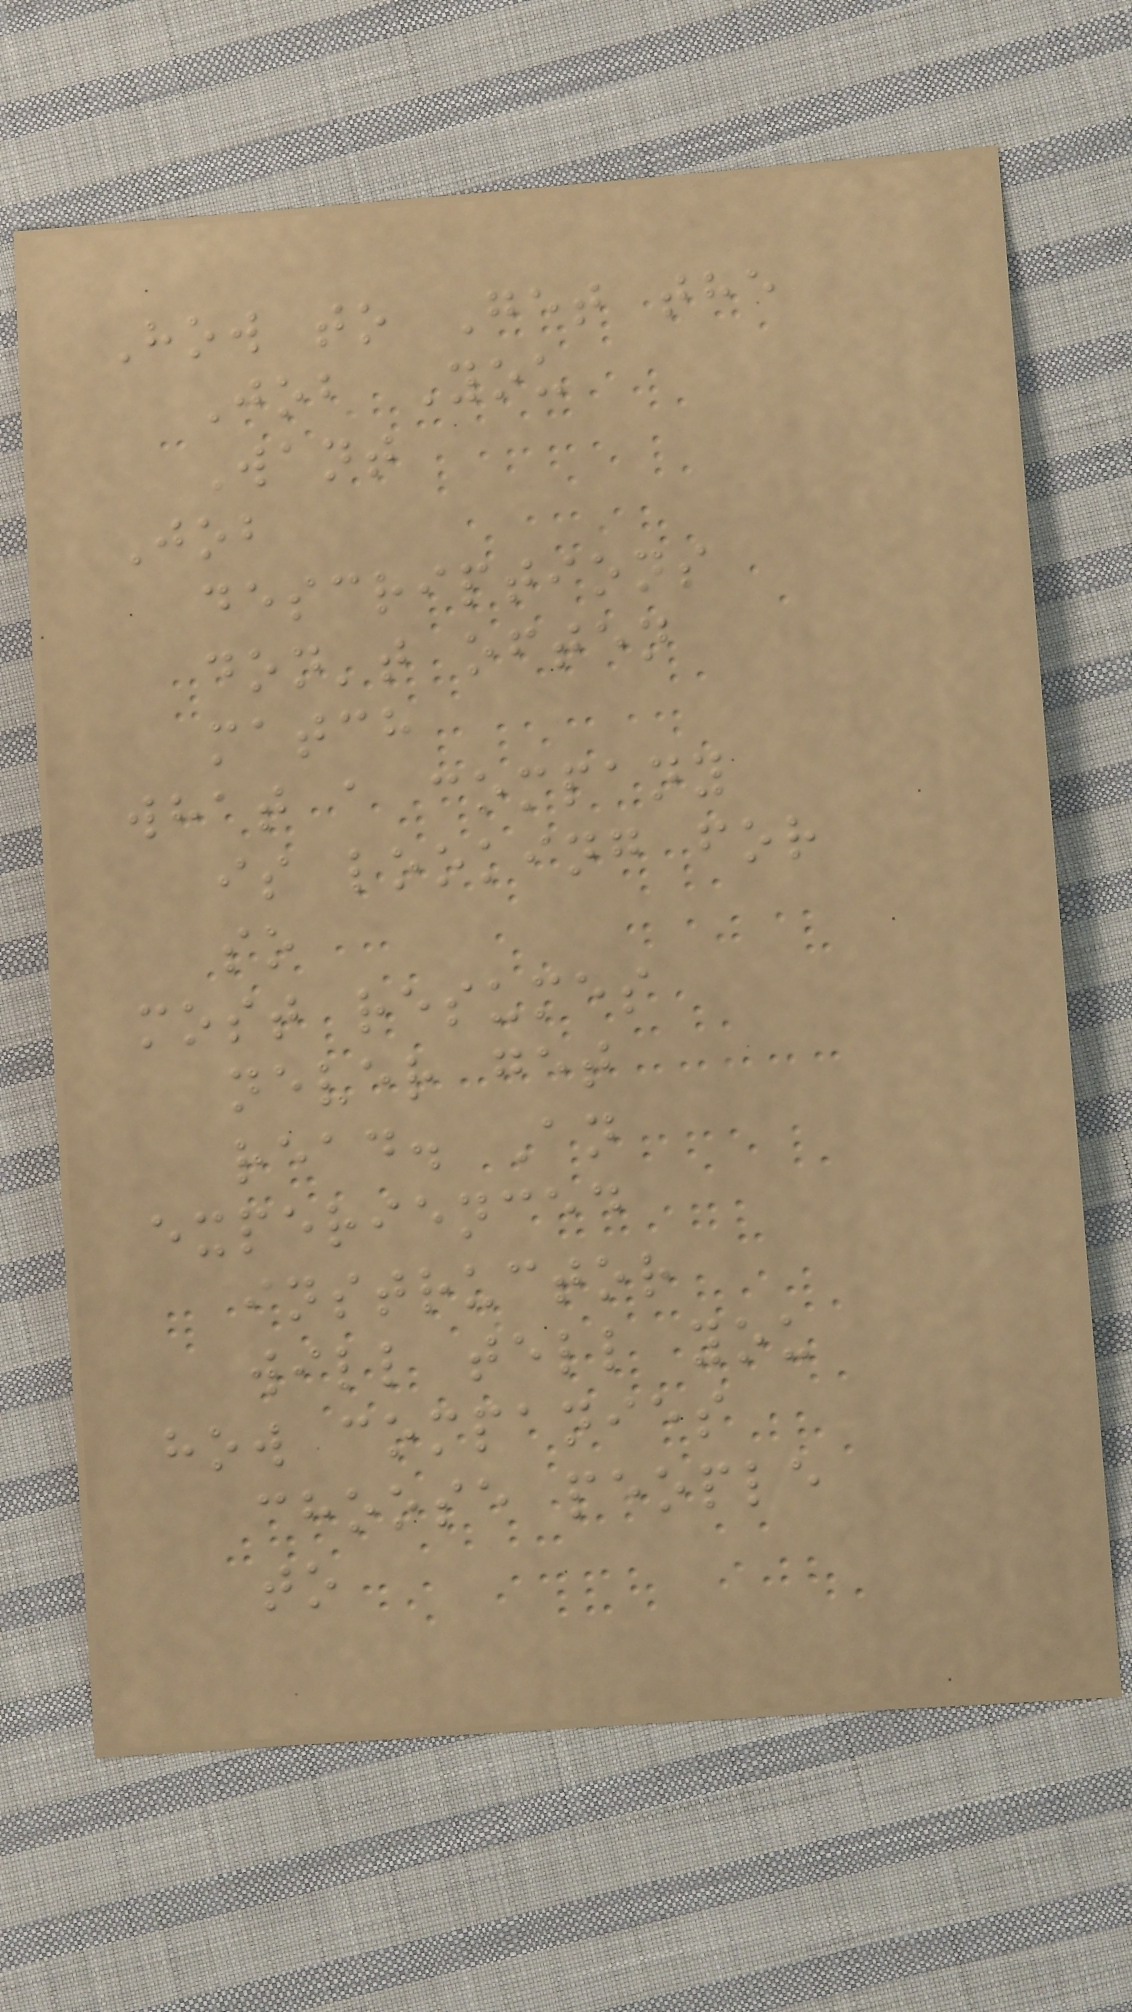How to Get the
Job You
Want
Job
descriptions
don't often
match
what a company
is looking for
so
most resumes
never get
read. An
experienced
instructor
will tell you
how companies
choose people
to
